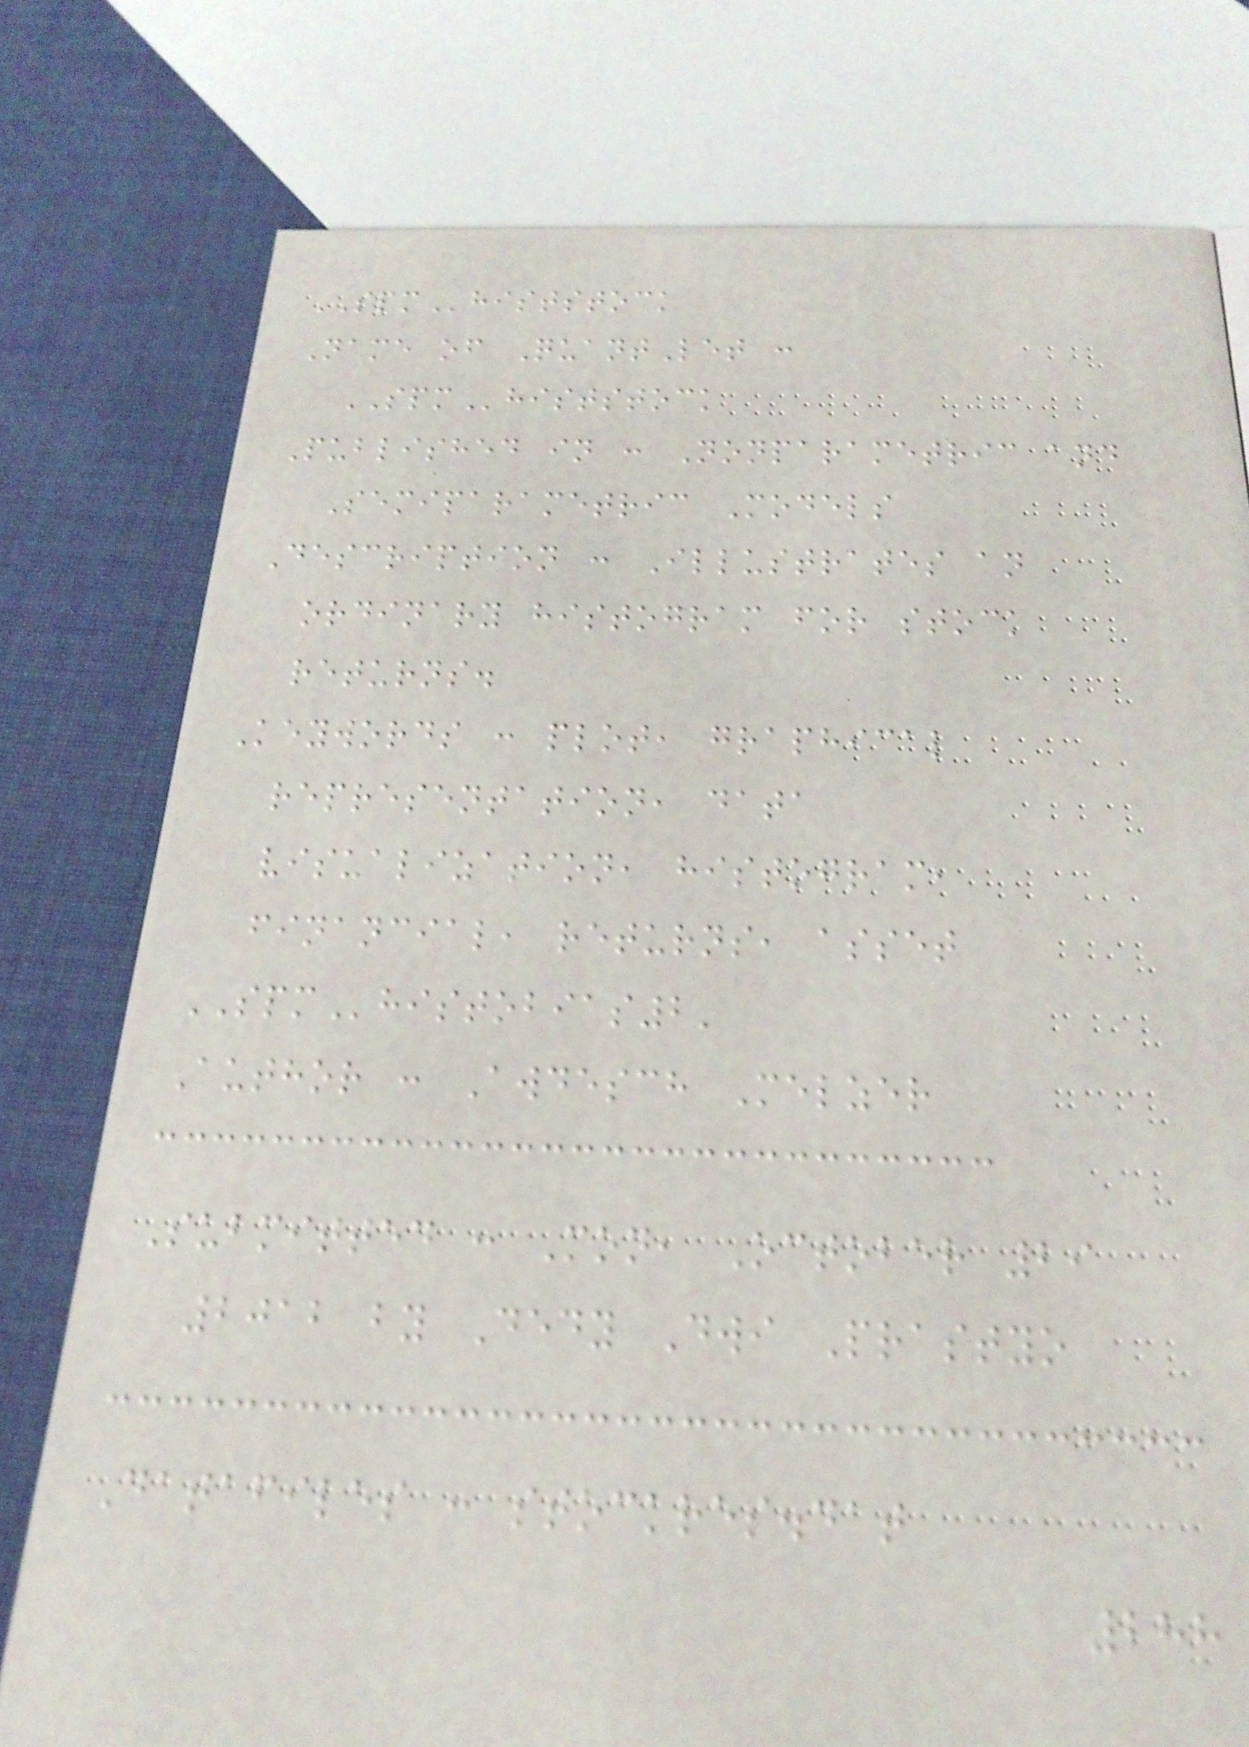SPMhiststock
Name of QuantLet :
SPMhiststock
Published in : Nonparametric and
Semiparametric Models
Description : Illustrates an
ordinary histogram for stock
returns.
Keywords : plot, graphical
representation, data
visualization, histogram,
financial, returns, asset
SPMhistobias2'
Author : Awdesch Melzer
Submitted : Mon, October 29
2012 by Dedy Dwi Prastyo
Datafiles : stockres.dat
288
